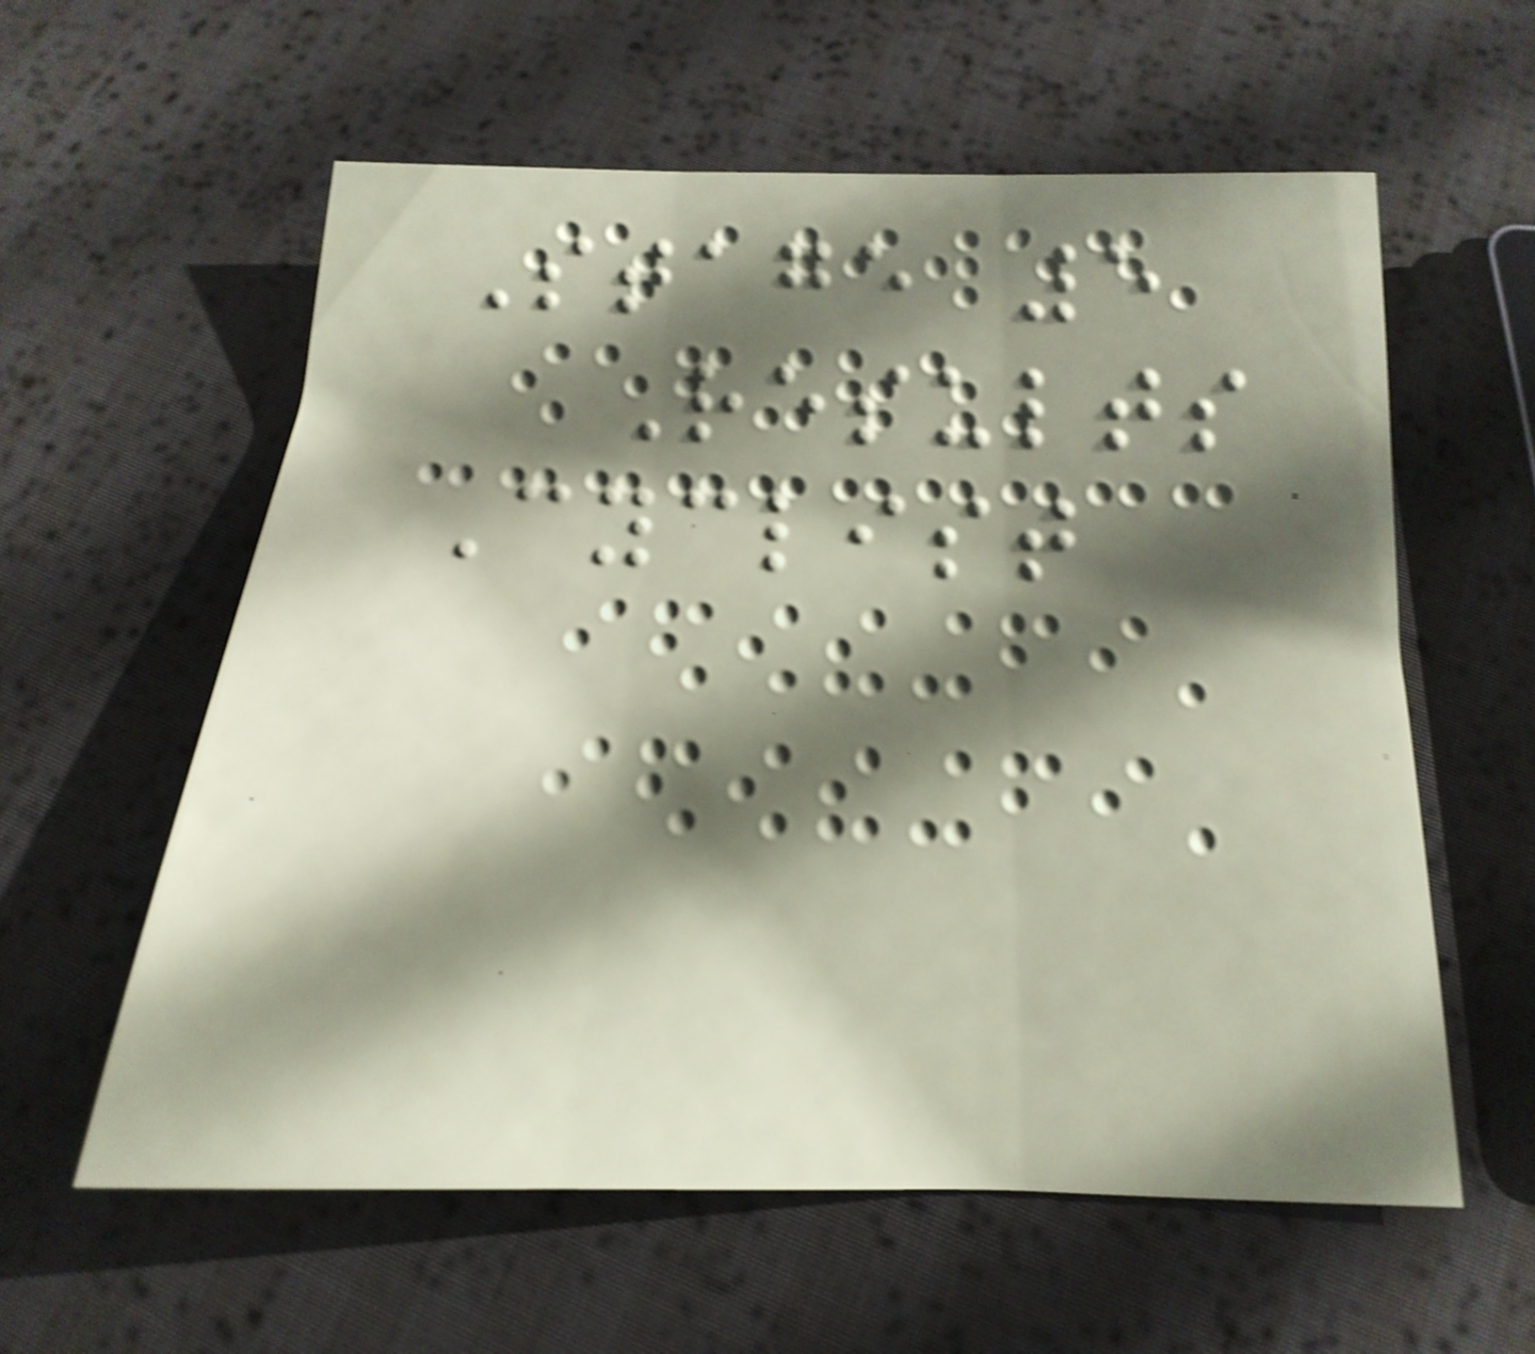Stage 5
Results
Cyclist
